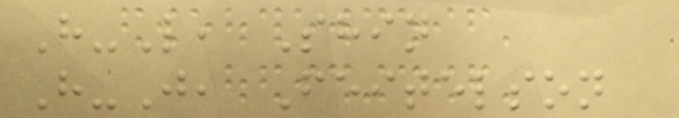H-L, Shin
H-J, Feitelson
